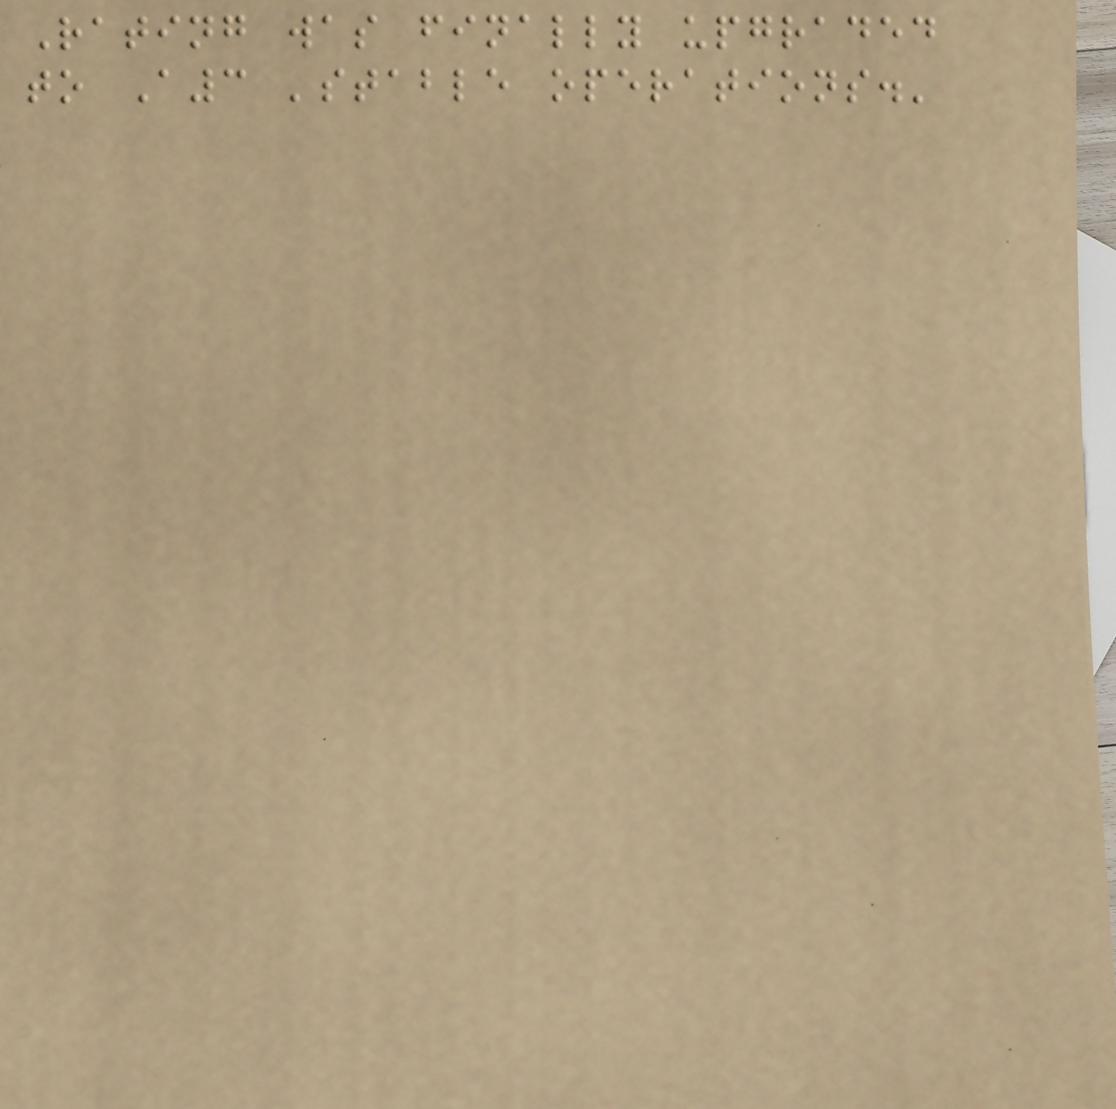Rating was finally upgraded
to A3 'stable operations.'
